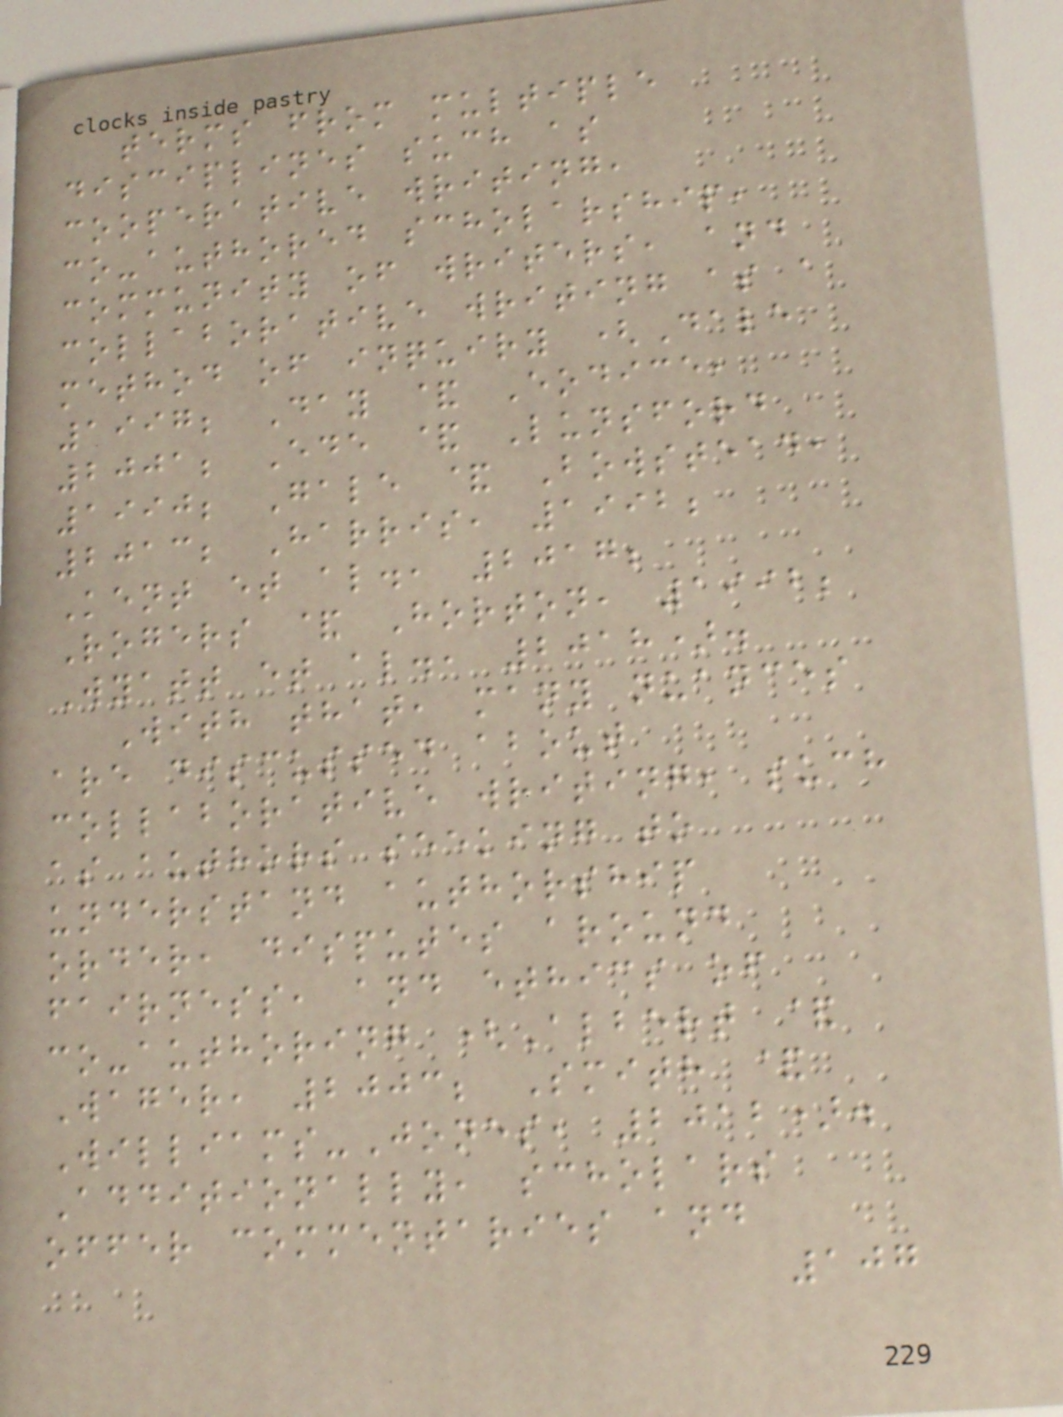terms from multiple
disciplines such as
cooperative writing,
co-authored scholarship,
community of writers, and
collaborative writing as a
method of inquiry (Dale
1997; Day & Eodice,
2001; Ede & Lunsford
1990; Gale & Bowstead,
2013; Harris, 1992;
Kent et al., 2017;
Rogers & Horton, 1992;
Wyatt et al., 2018).
With that, many nuances
are discussed about
collaborative writing, such
as authors seeking to
understand authorship
order, disputes around
fairness, and ethics of
co-authoring (Albert &
Wager, 2003; Smith &
Williams-Jones, 2012).
Additionally, scholars
offer commentaries and
107
